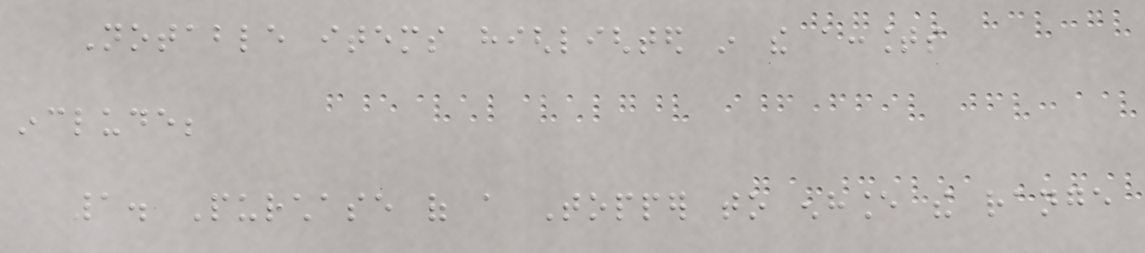Notable items highlighted in the accounts
include;
1. Purchase of a Topper to enhance the range
